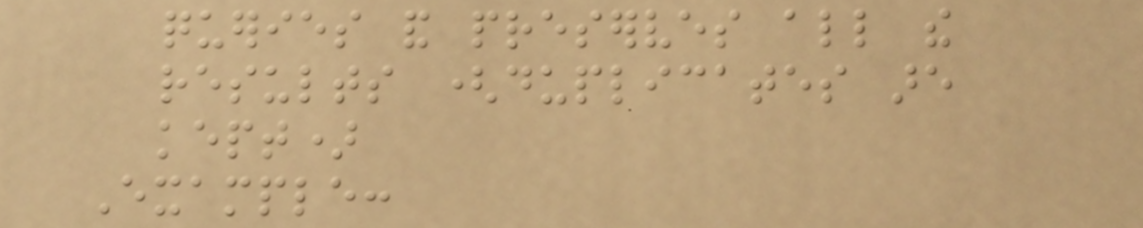queries and preserves all the
results (duplicates are
kept)
Example:
